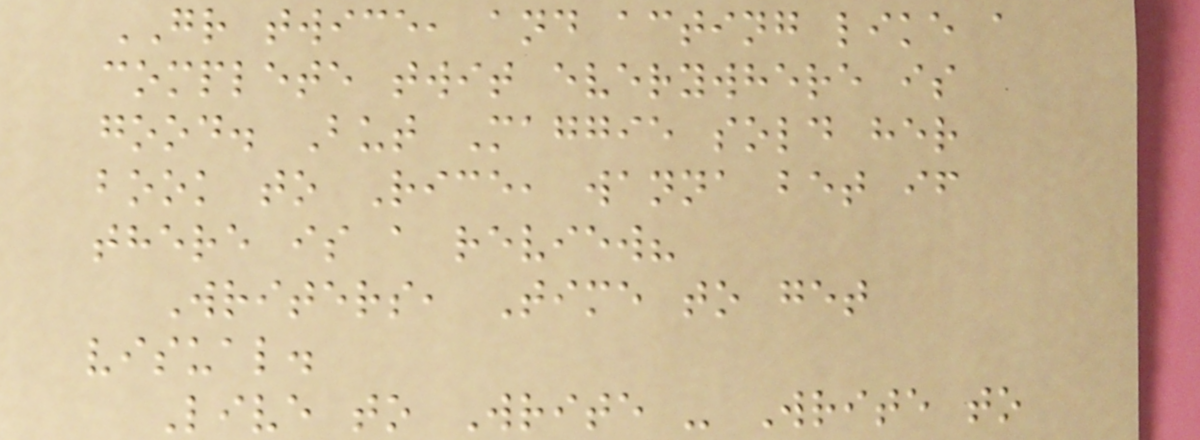GR twice, and acting like a
complete twit everywhere is
good. But Maggie sold her
book to Rice, wanna bet if
there is a review?
Writers, Time to get
visual.
Live to Write - Write to
